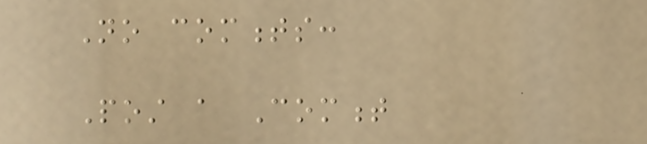No comments:
Post a Comment
